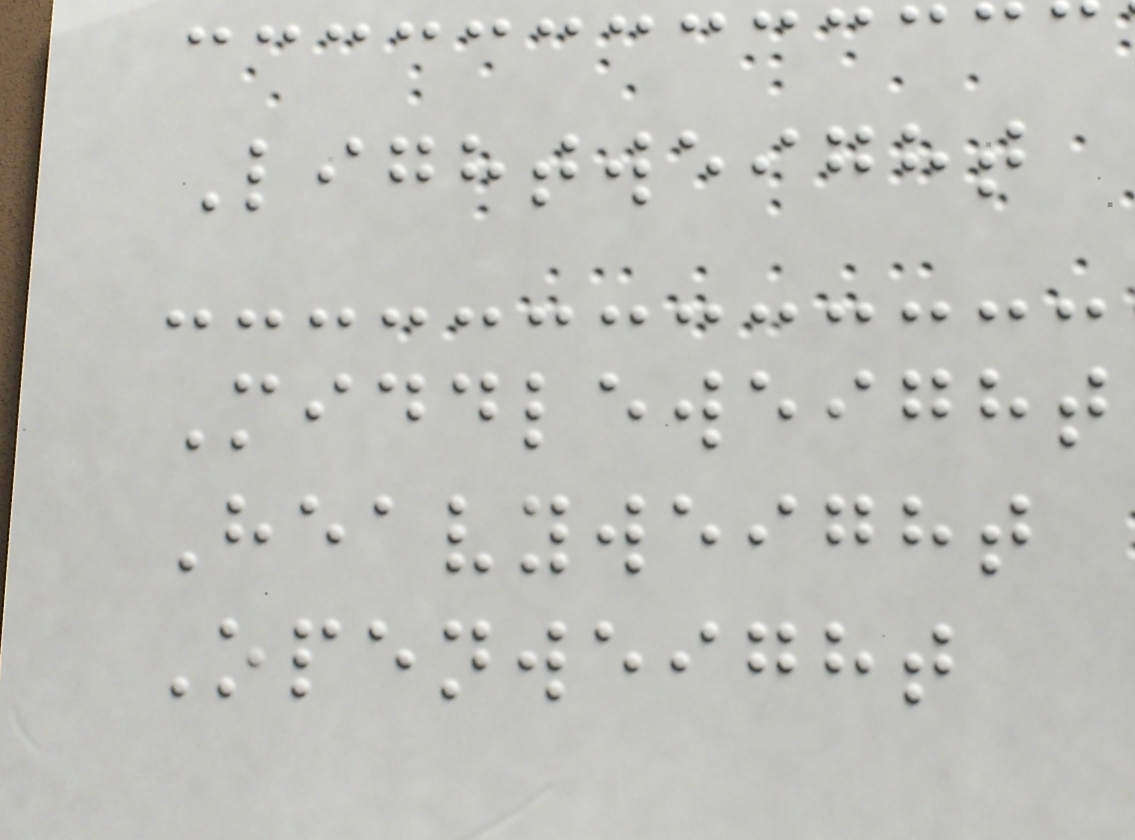Lightweight
Middleweight
Heavyweight
Openweight
